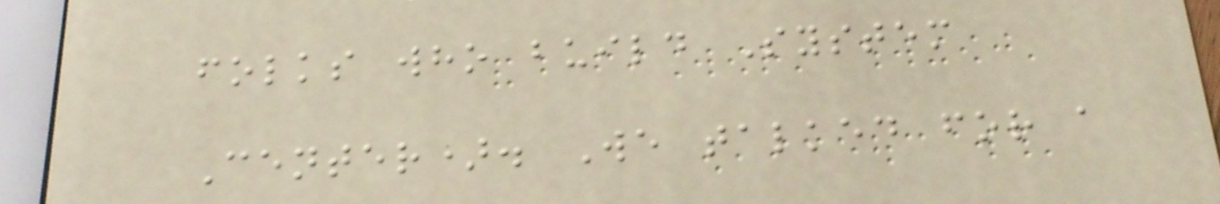folks who build System
Center). We talked for a
